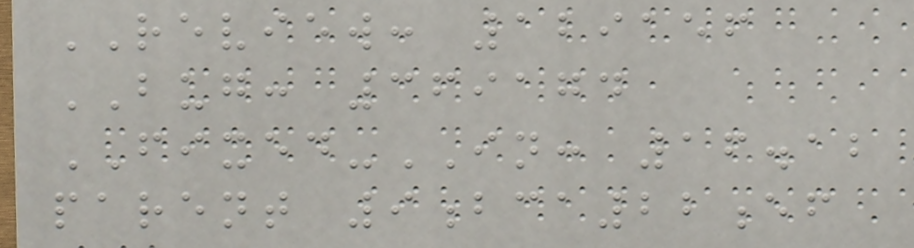REVIEW: 129156
BUG: 369174
FIXED-IN: 16.12
parent 9bca22ef
